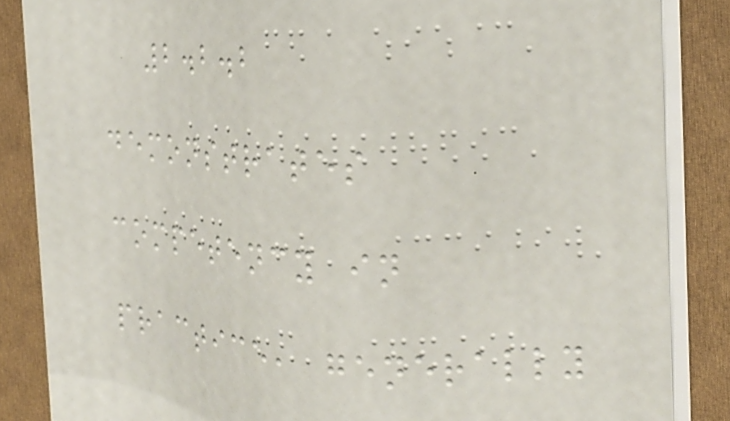2.2.2
demonstrates
competency in
practice, generally
